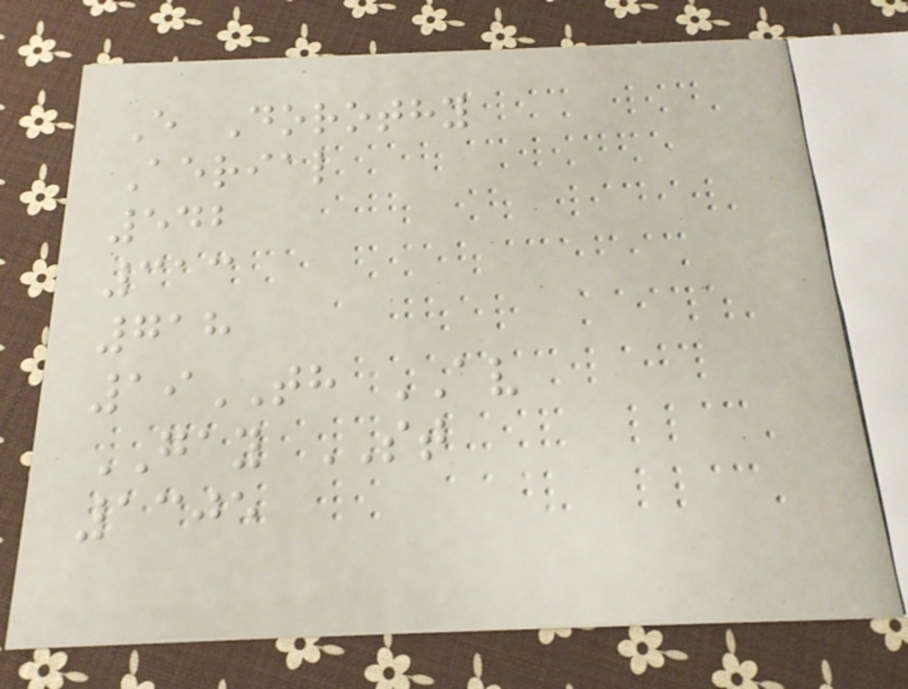E Dorothy
Aerial
542
313
718
19TH AV
GAY ST
1305
